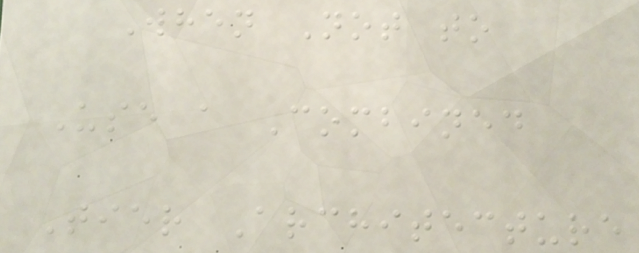When Not to
Use a Combined
Tier Architecture
